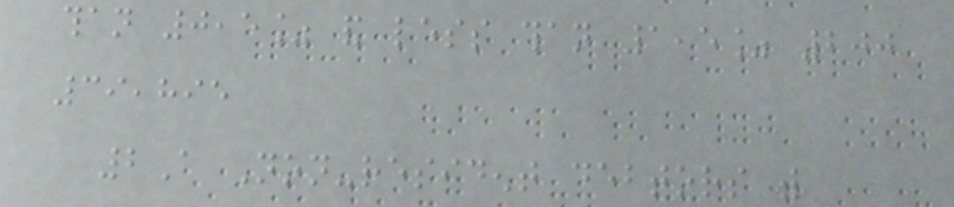than 0,5% and less than 1,5% 200
39,895
2A Non-resident debtors with
